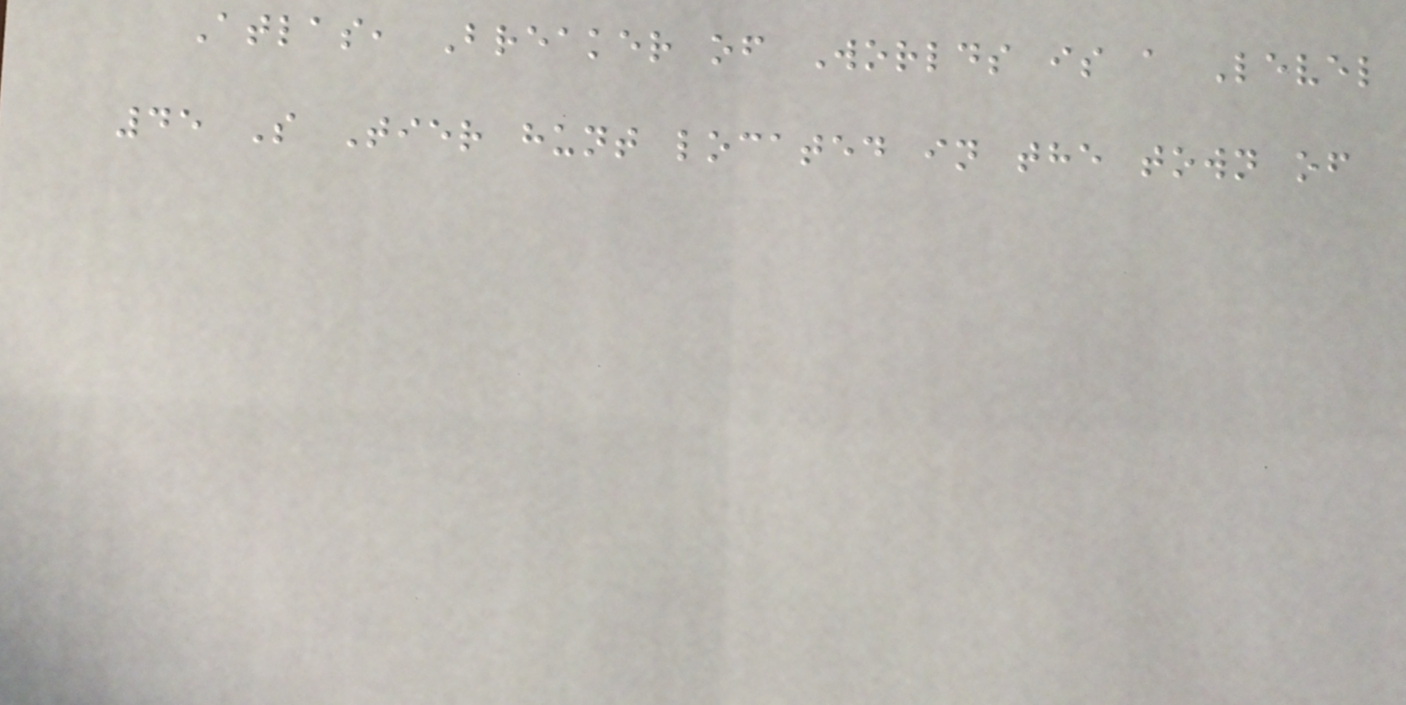Atlas, Breaker of Worlds is a Level
45 S Tier hunt located in the town of
